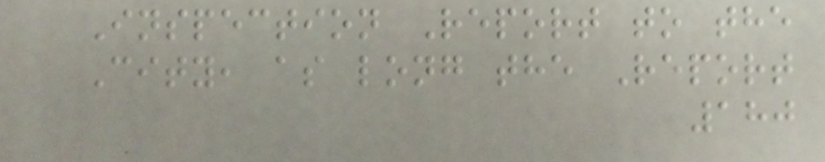Inspection Report to the
City, as long the Report
180
